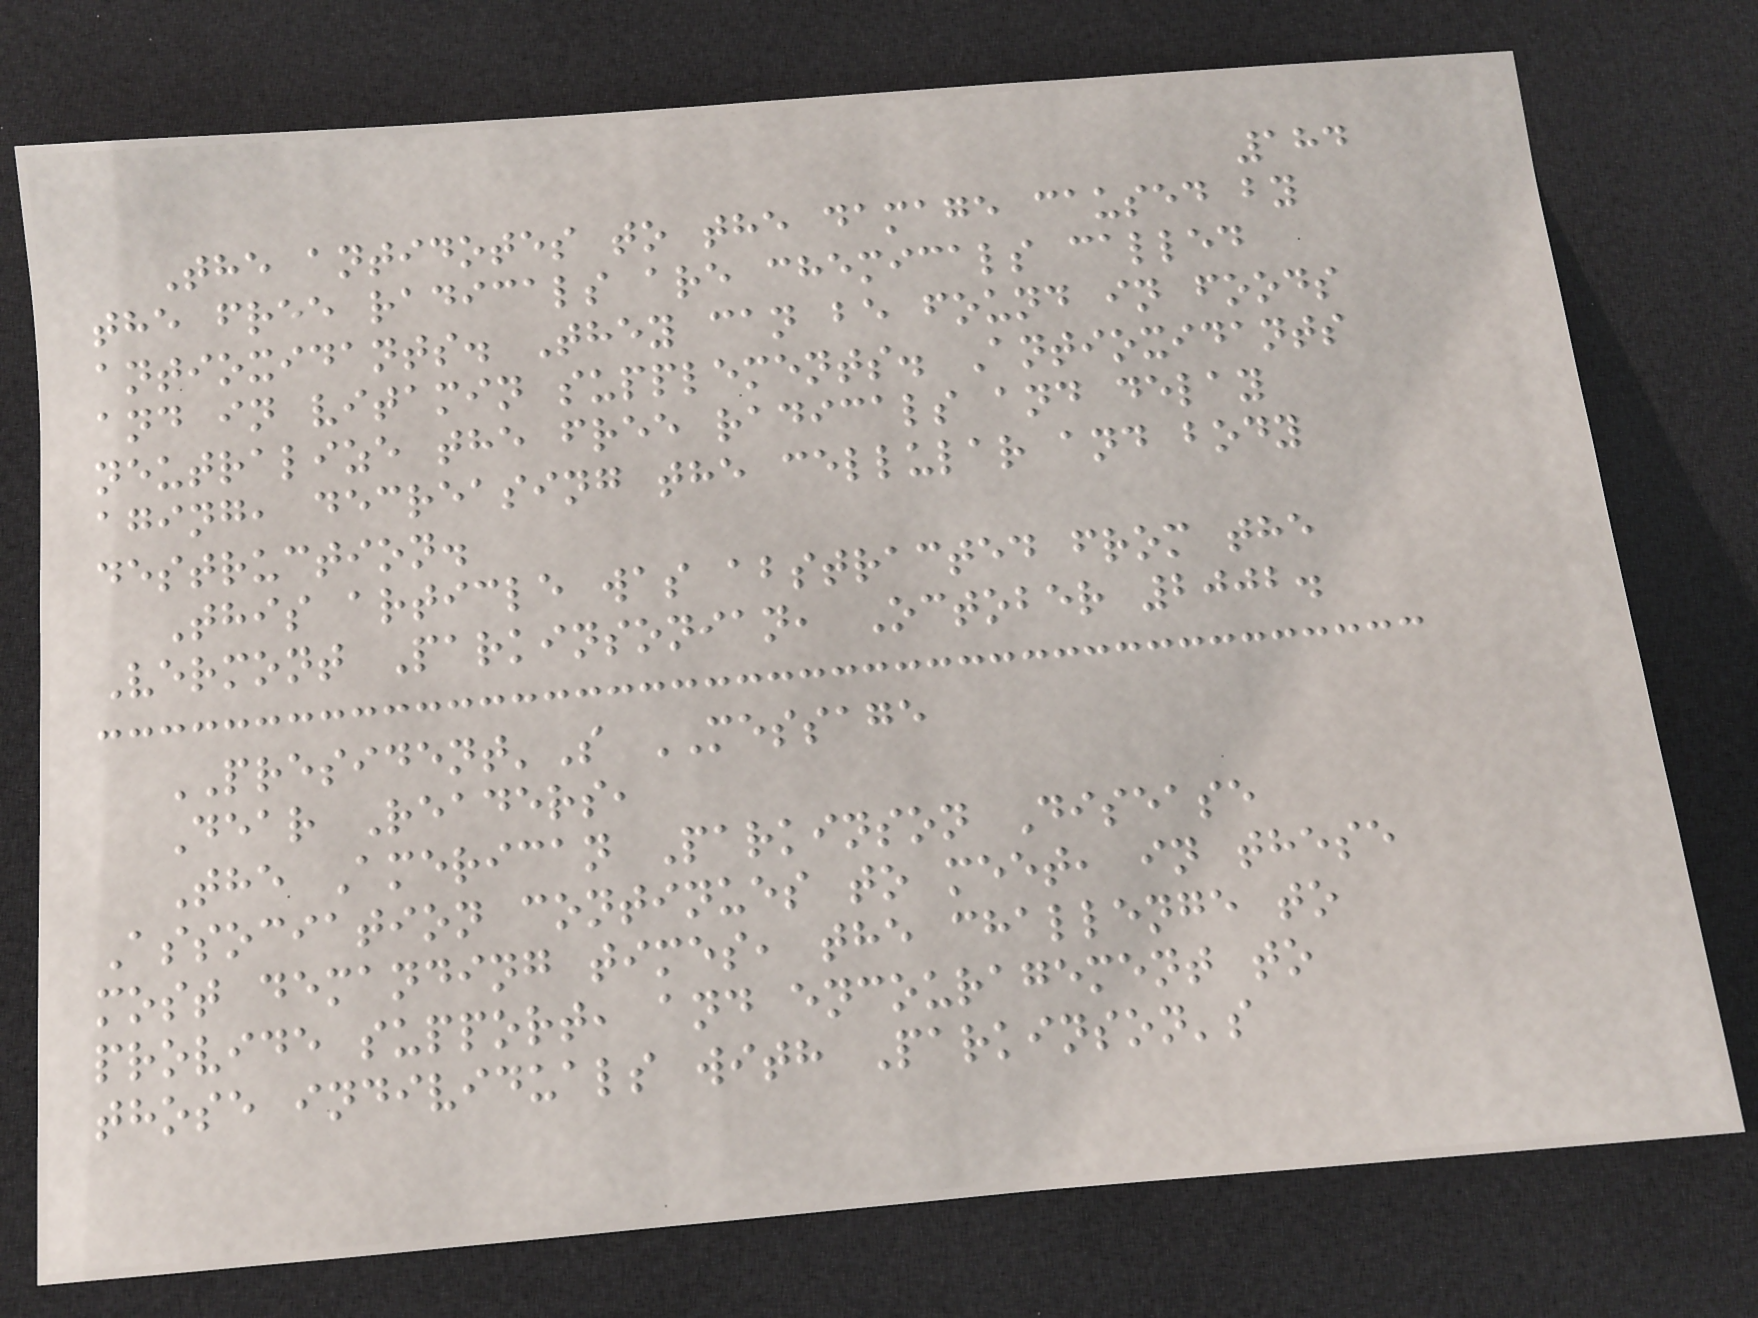184
The antidotes to the damage caused by
the free radicals are chemicals called
antioxidants. They can be found in foods
and in vitamin supplements. Antioxidants
neutralize the free radicals and delay
aging, decreasing the cellular and body
destruction.
This article was abstracted from the
Vermont Parkinsonian, October 2002.
PRESIDENT'S MESSAGE
Dear Readers,
The American Parkinson Disease
Association continues to meet, in these
most demanding times, the challenge to
provide support, and encouragement to
those individuals with Parkinson's
